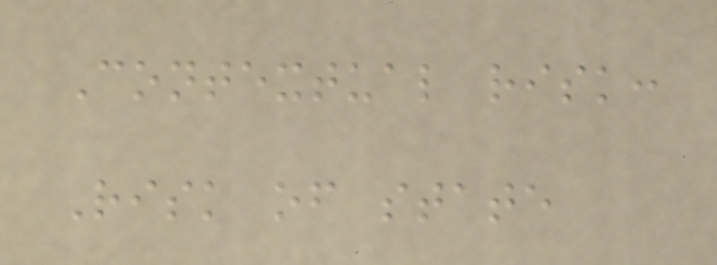Contextual risk:
Risk of state
